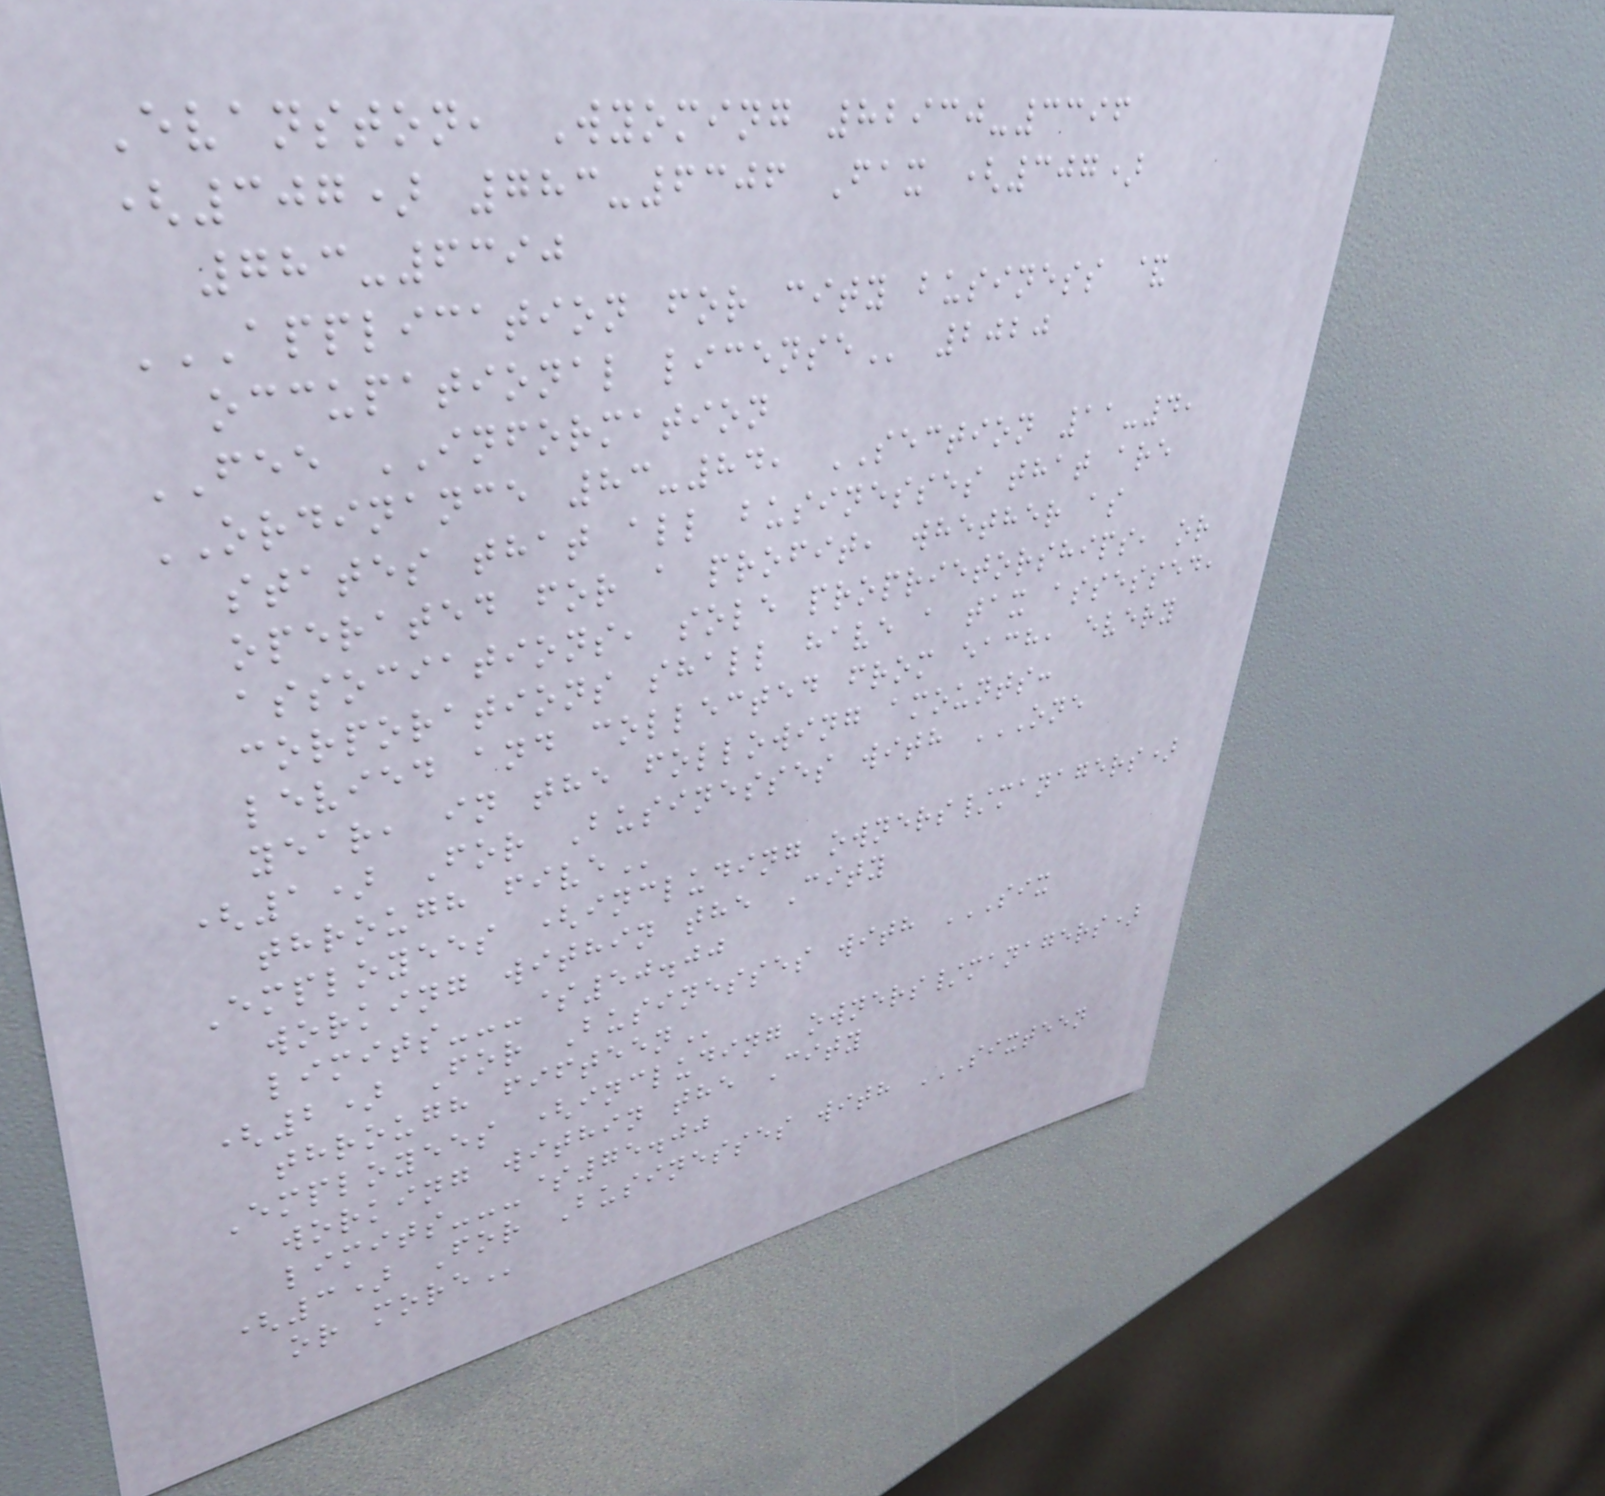Evanston, Wyoming 82930-3396
(307) 783-6306 Fax (307)
783-6390
APPLICATION FOR CITY BUSINESS &
OCCUPATIONAL LICENSE 2020
FEE INFORMATION
ORDINANCE 83-84, SECTION 11-4,
states that all businesses that are
operated for a profit, whether as
associations, sole proprietorships, or
corporations shall have a tax assessed,
levied and collected from each, every
year, in the following amounts:
(1) For Businesses with ONE
THROUGH FIVE
Employees (including owners/managers)
working within the City
limits---$50.00
(2) For Businesses with SIX
THROUGH FIFTEEN
Employees (including owners/managers)
working within the City
limits---$75.00
(3) For Businesses with SIXTEEN
OR MORE
